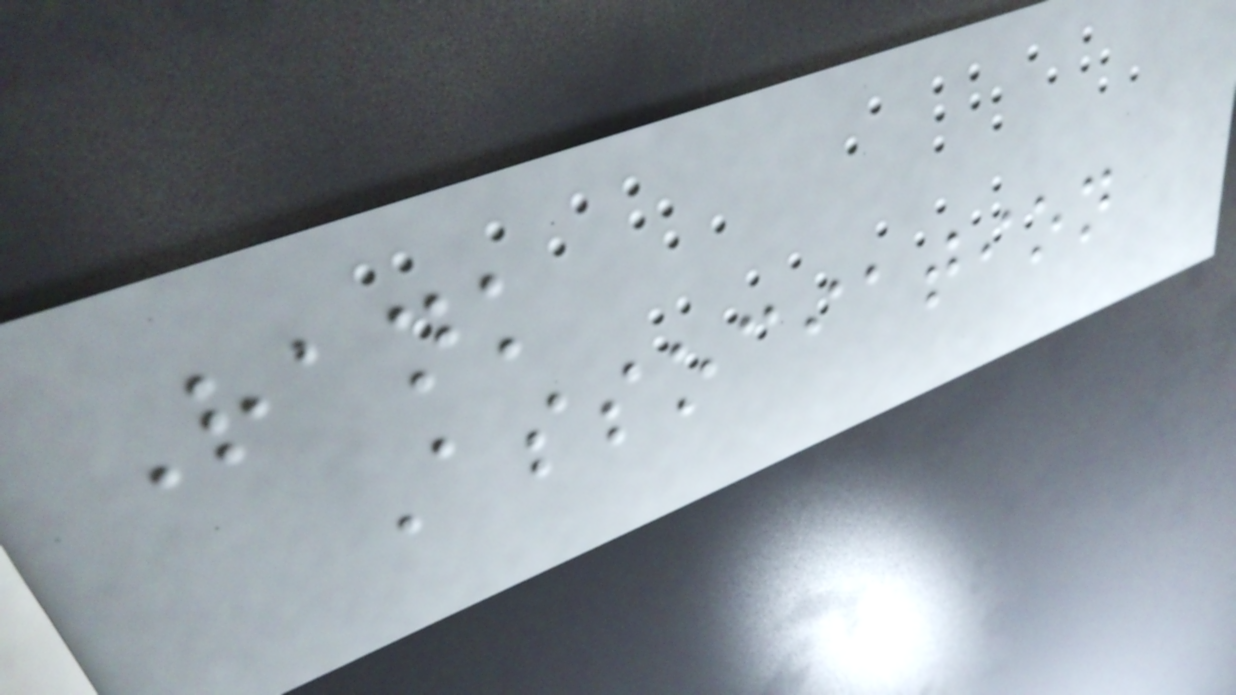Rank
Association
